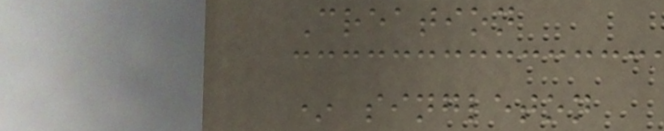Creation
* singleton
